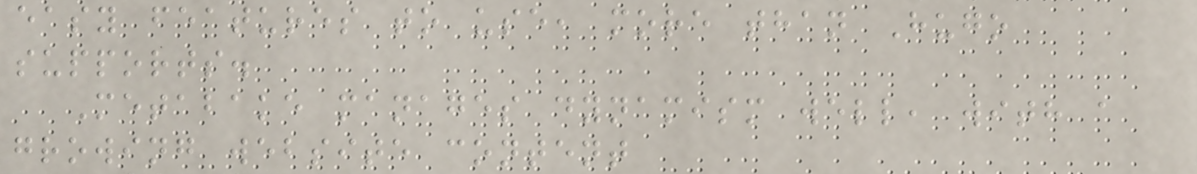easy features to use, more than Hugo
supports.
Metabake manages dynamism well, with a
growing website content
